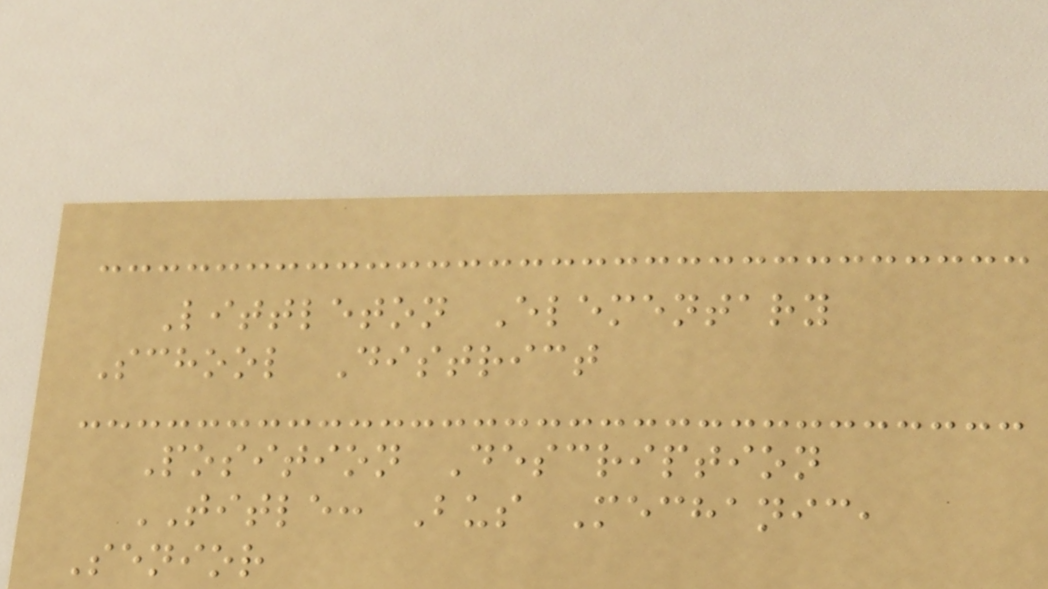Littleton Elementary
School District
Position Description
TITLE: Bus Mechanic,
Senior
